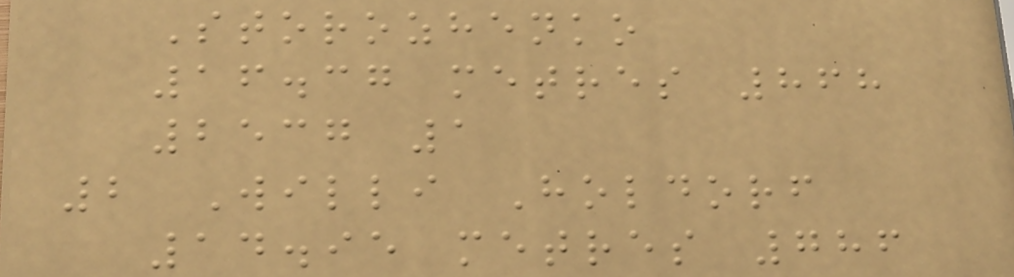Storozhenko
16.37 metres 868
2537 1
2 Willi Holdorf
14.95 metres 786
